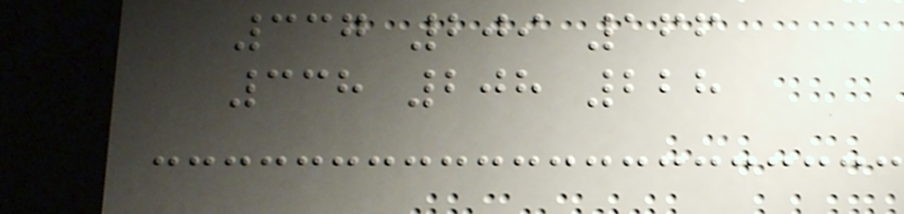337 209 166
338 208 228
